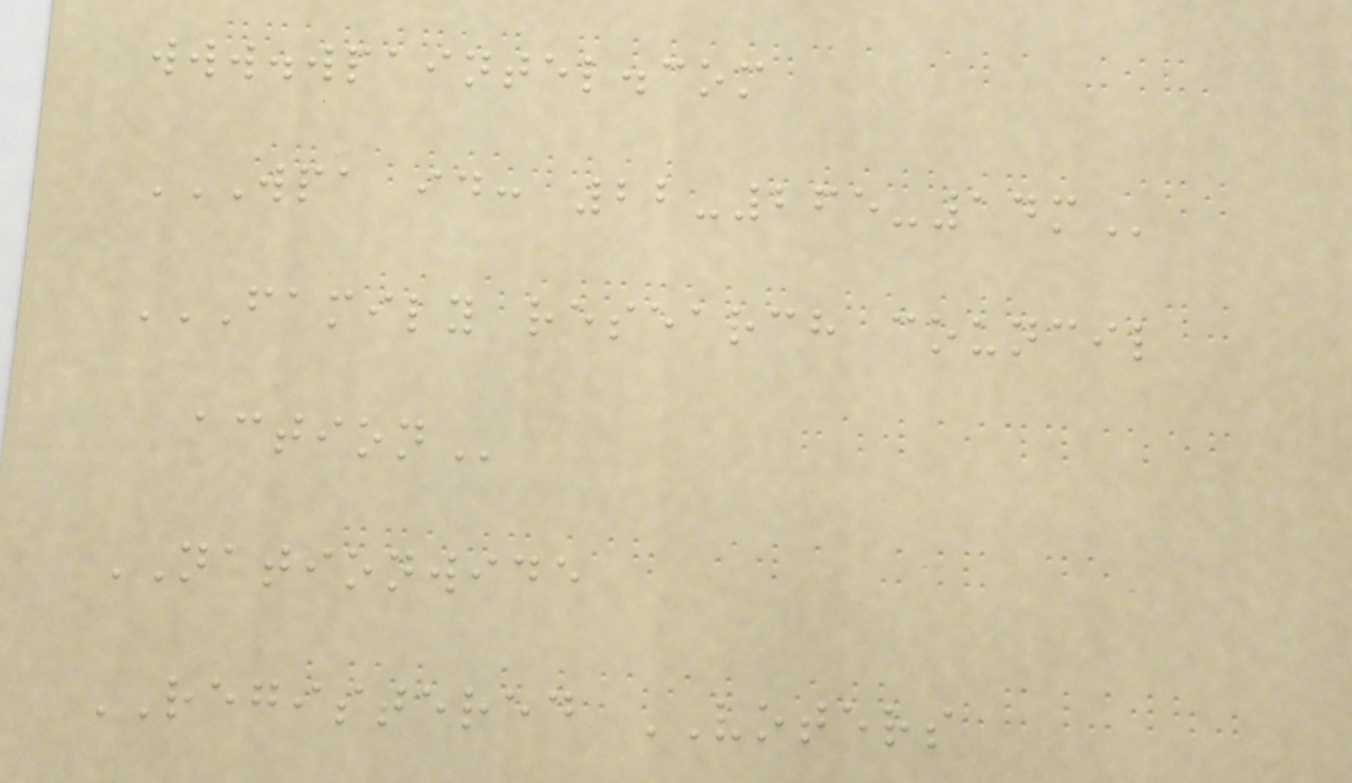www.wpaintel.com
WPA ID: 22-265-14M
FAMILY RESEARCH COUNCIL
ACTION
NATIONWIDE
REGISTERED VOTERS
